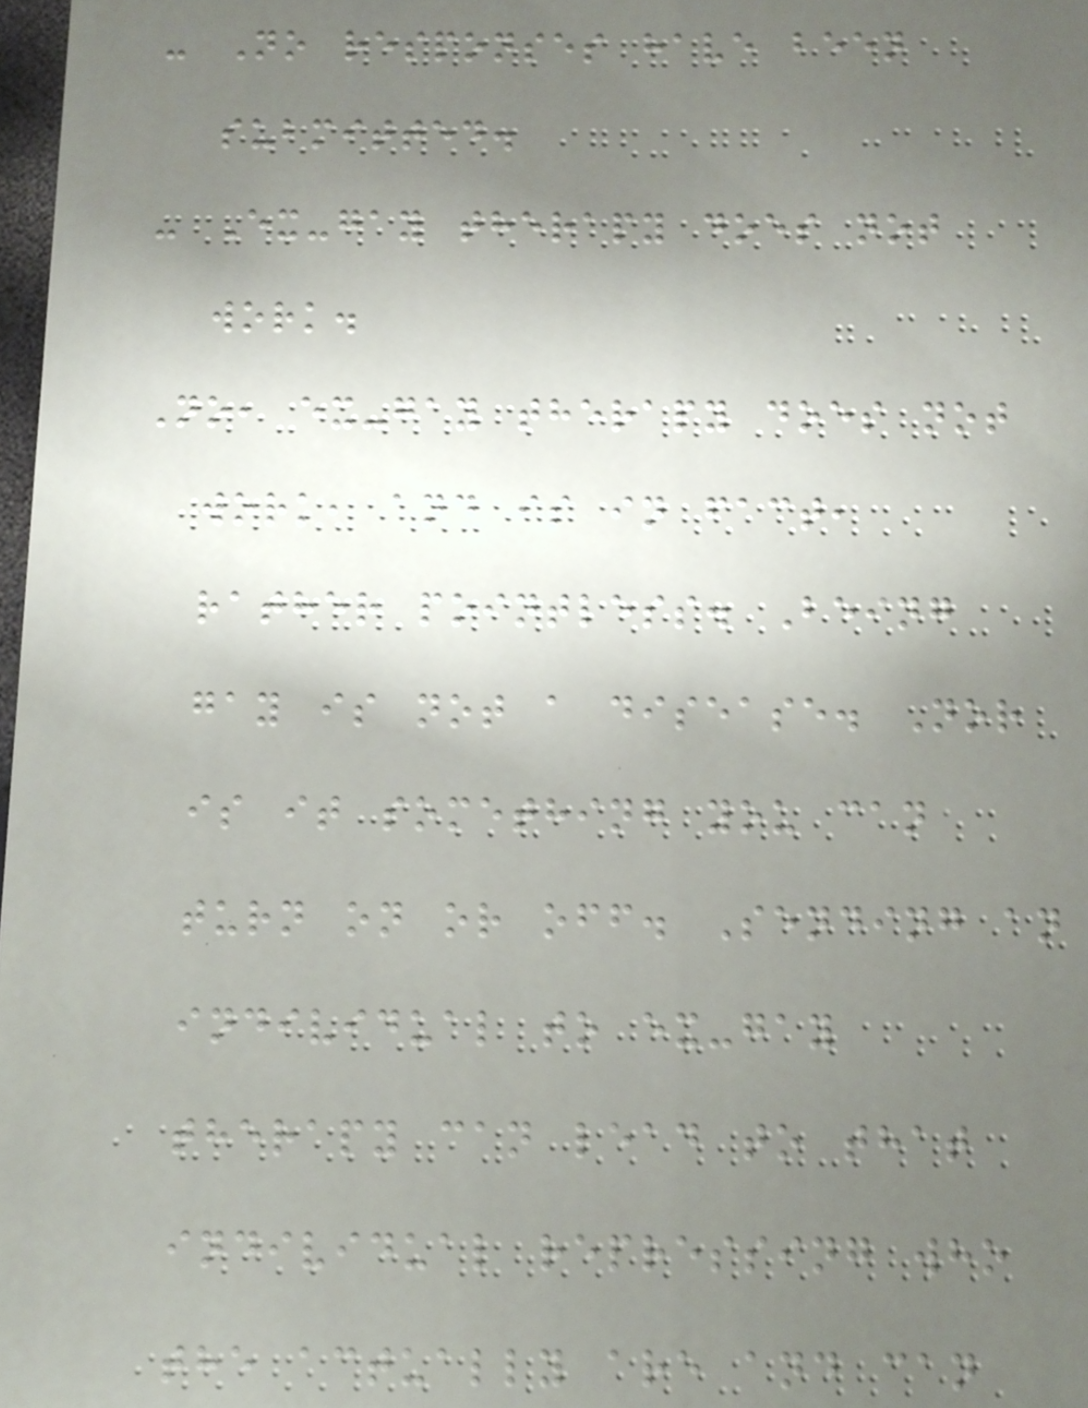- No responses have been
submitted.
- Ex-gay therapy does not
work.
No, ex-gay therapy does not
work, and is in fact,
rather pointless. Being
gay is not a disease. Nor
is it something you can
turn on or off. Sending an
individual to ex-gay
therapy can lead to that
individual repressing who
the actually are and can
